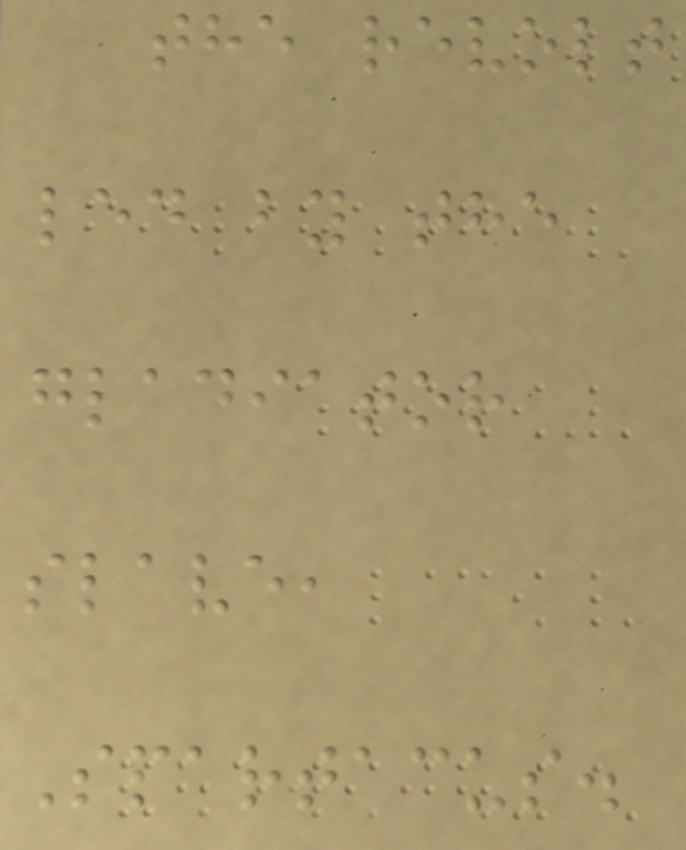the revolt
led by the
gladiator
slave,
Spartacus.
